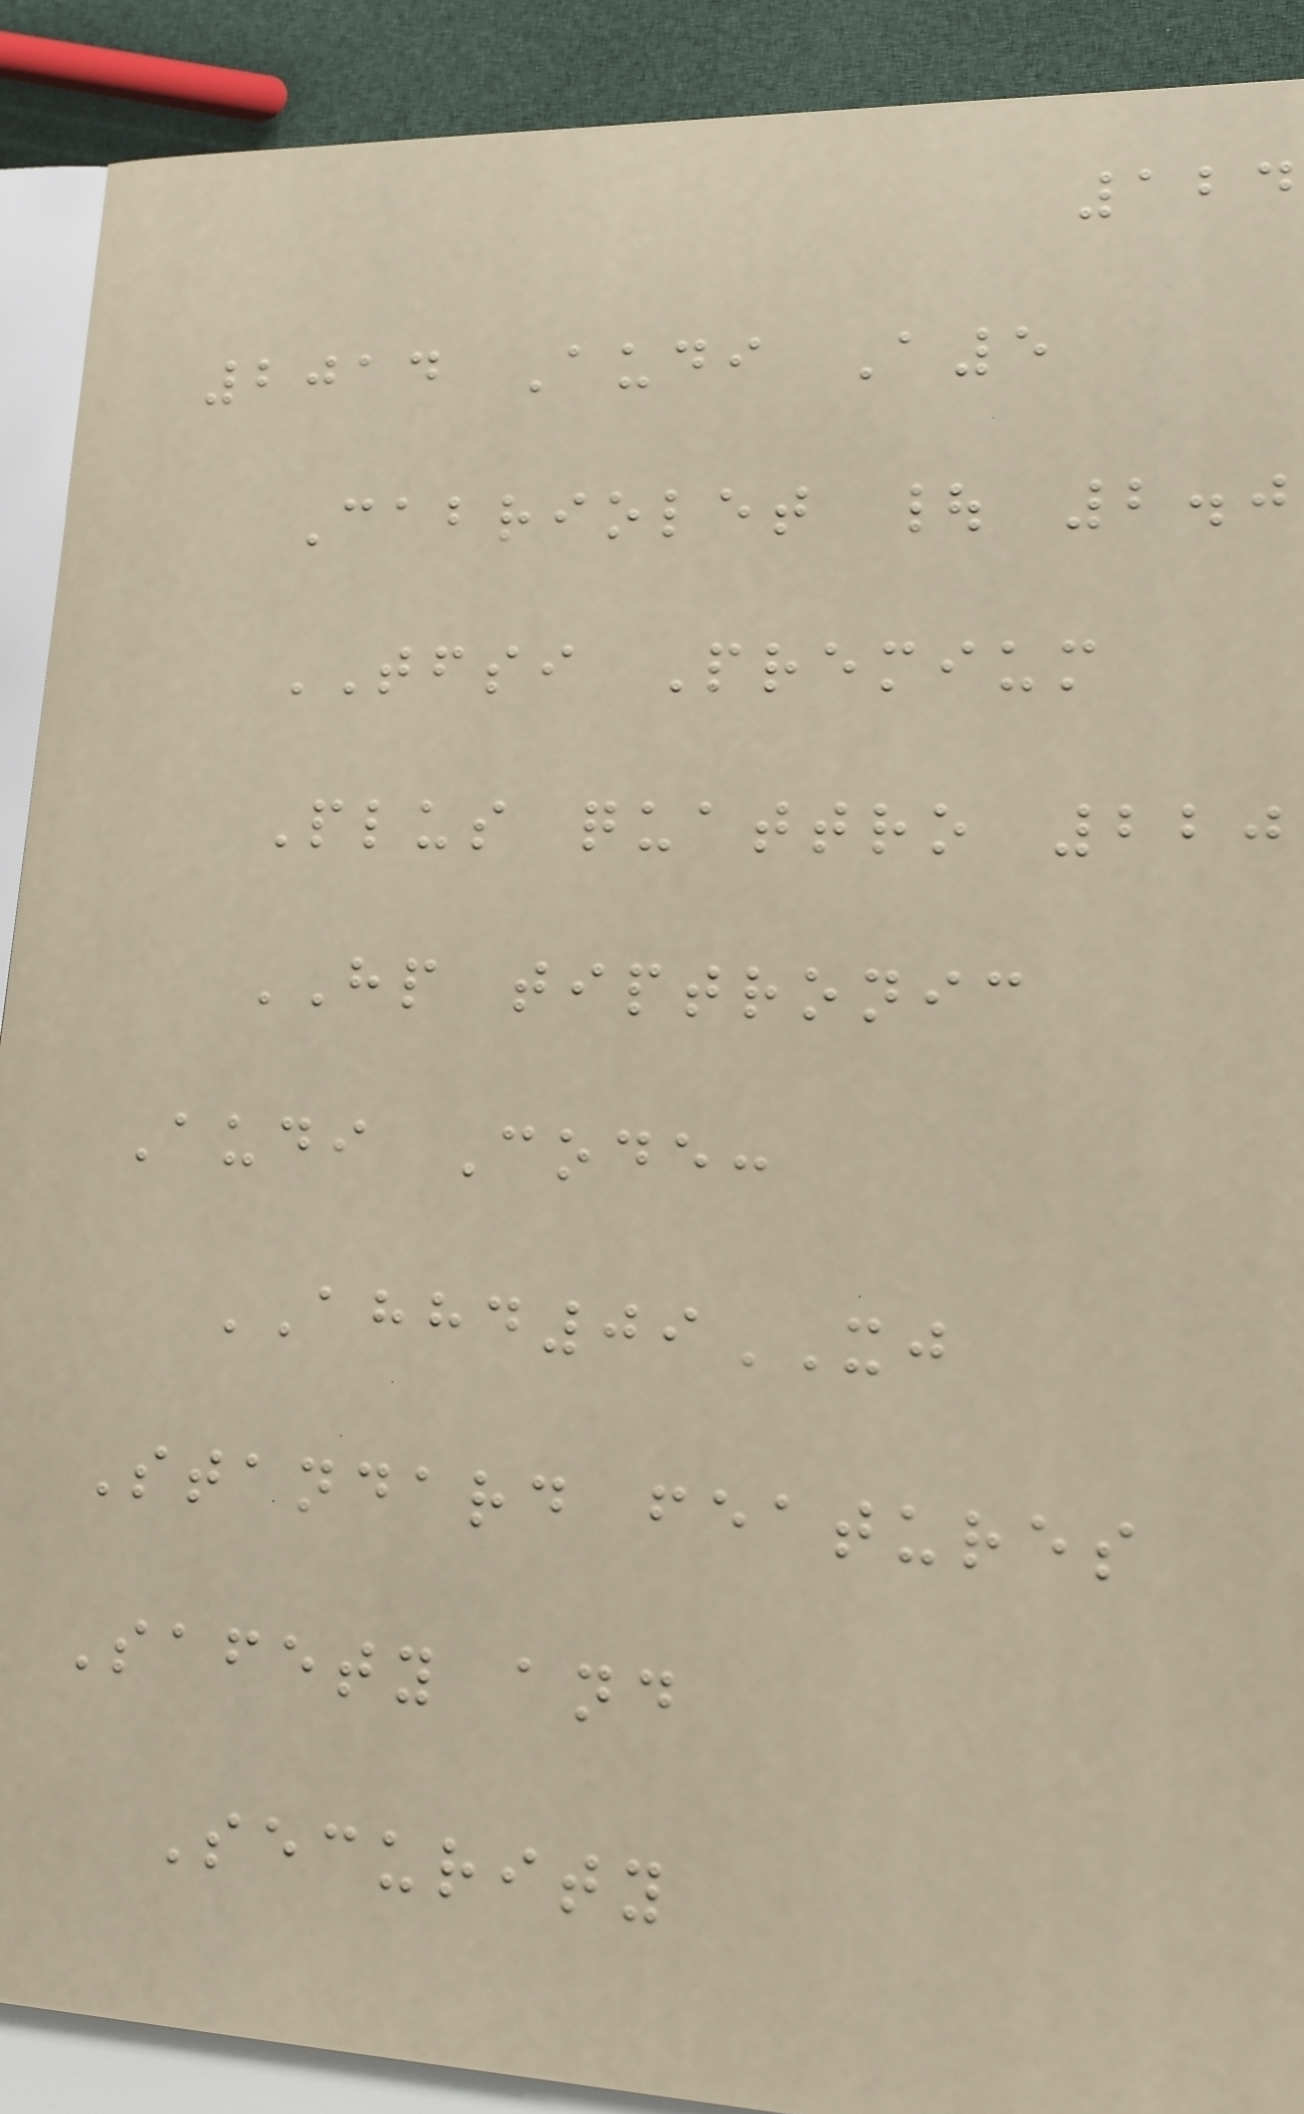124
2014 Audi A5
Cabriolet | 2.0
TFSI Premium
Plus quattro 220
HP tiptronic
Audi Code:
AHHD09XJ
Standard features
Safety and
Security
